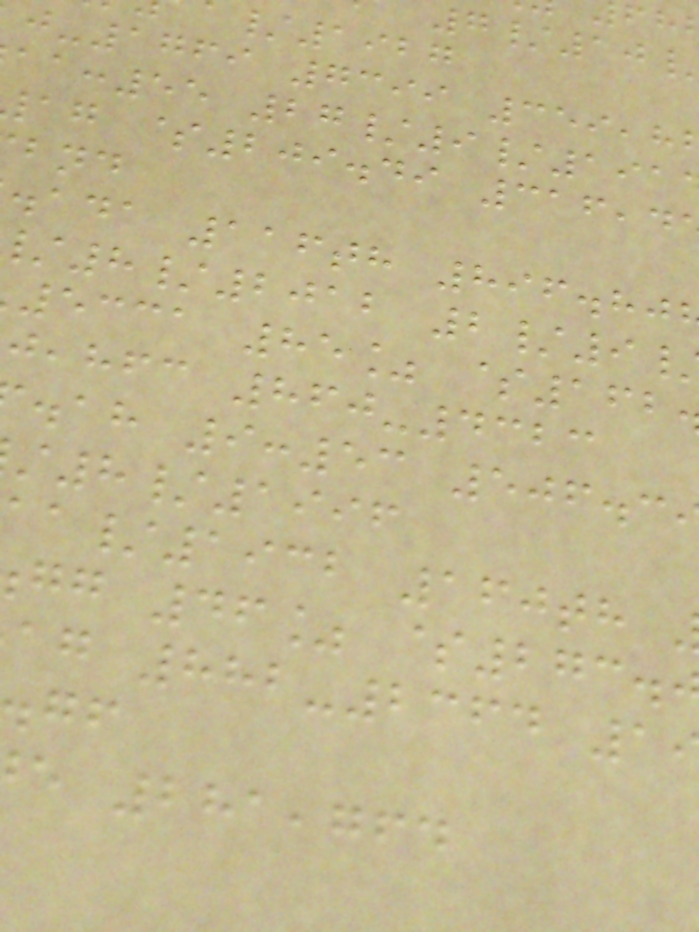/1927
-1769 7399 359,8
:55 27/9/191
ag $209.49 316,4
.ada 116th 896.80
8/2012 2/9
5331 85% $162
,hfc 860-4323
.ah 9:53 506.3
8/1996
/1932 160th
gg 46% $273.
ag 882-2364 1
e 281,764
